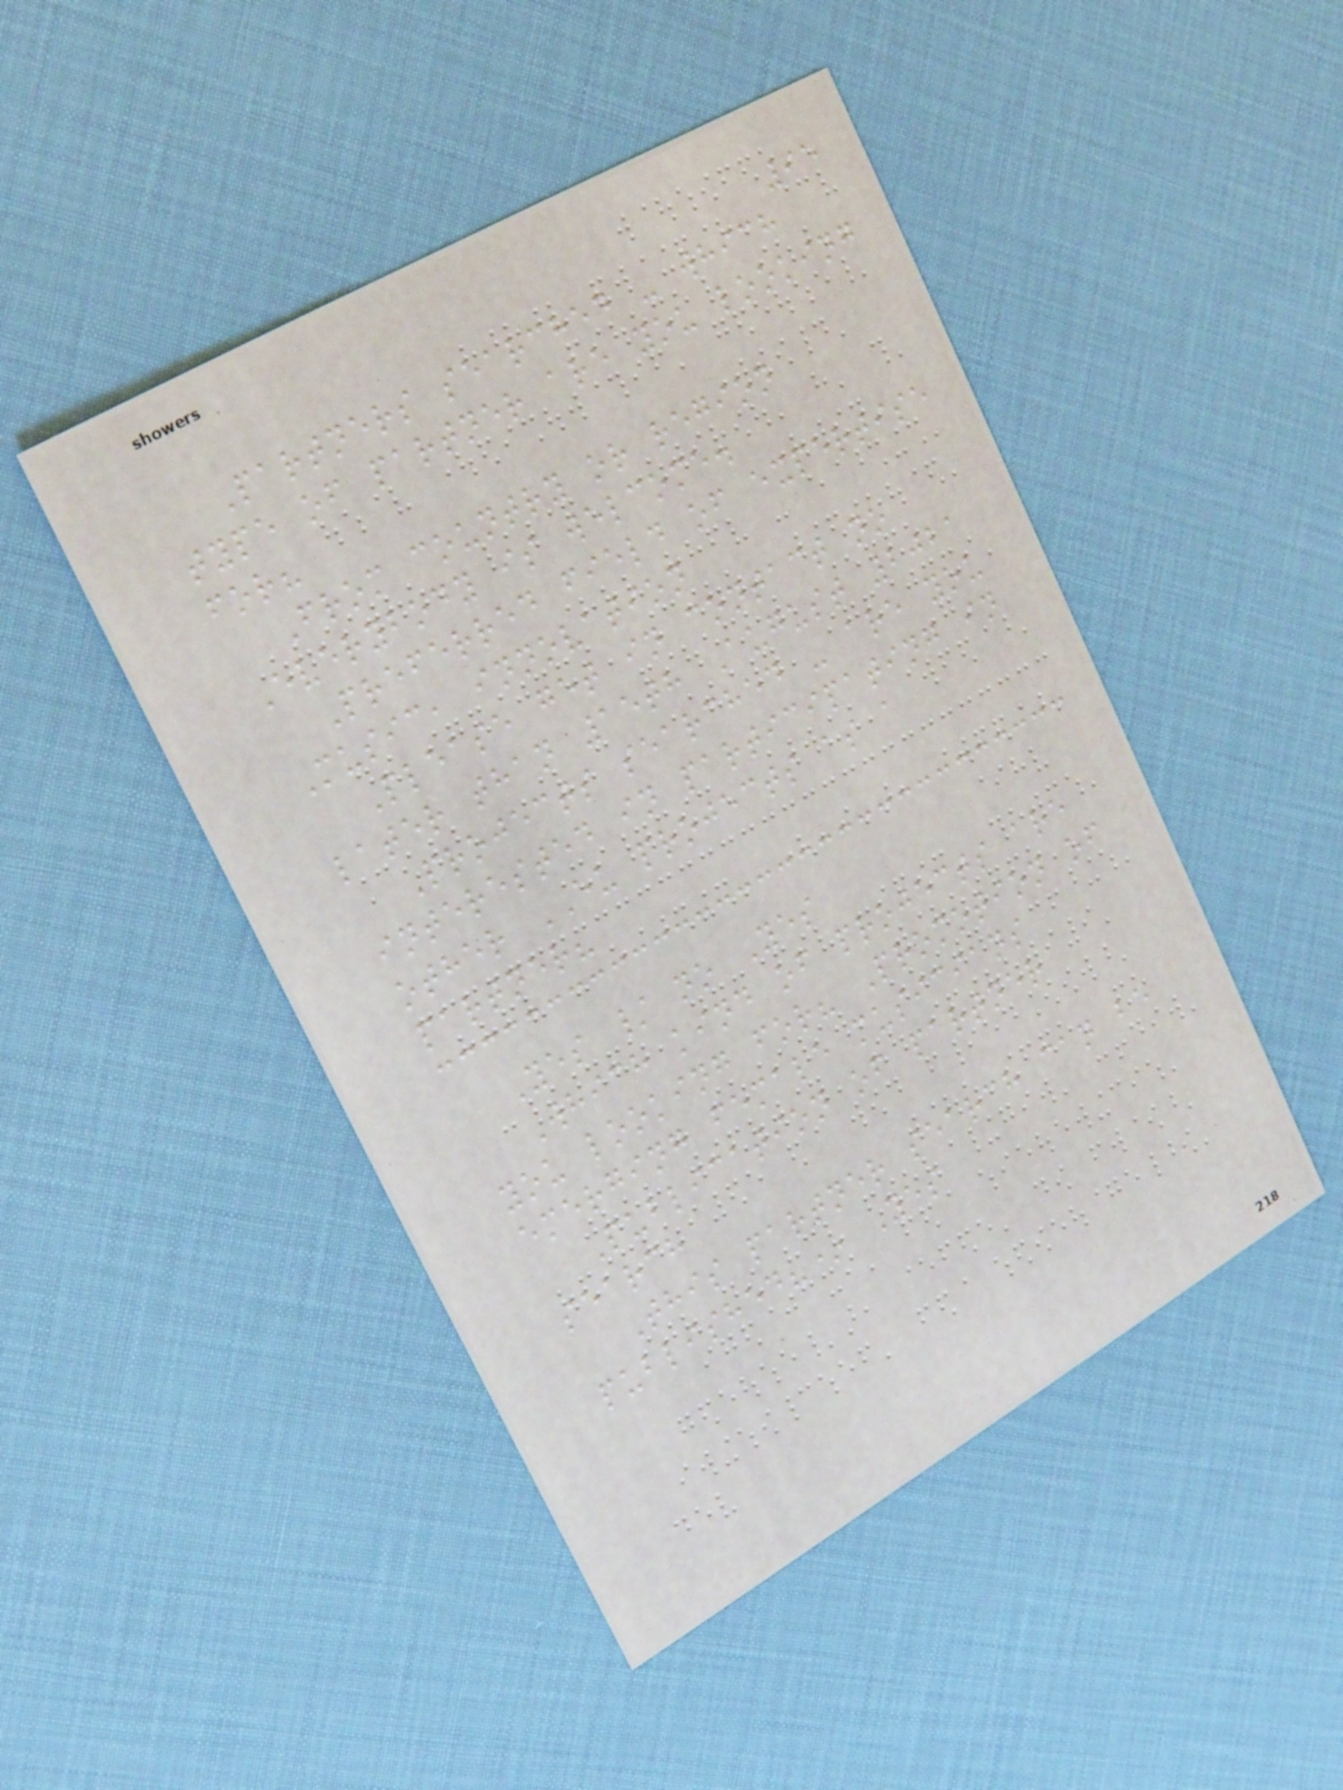95
Partners searched - which
type of partner are you looking
for?
From country or region
Everybody is welcome.
Preferred field of expertise
Music, innovation
Please get in contact no
later than 15th August 2021
Projects searched - are you
interested in participating in
other EU projects as a
partner?
Yes / no Yes
Which kind of projects are
you looking for? Promotion of
emerging female musicians
Publication of partner
search
This partner search can be
published?* Yes
